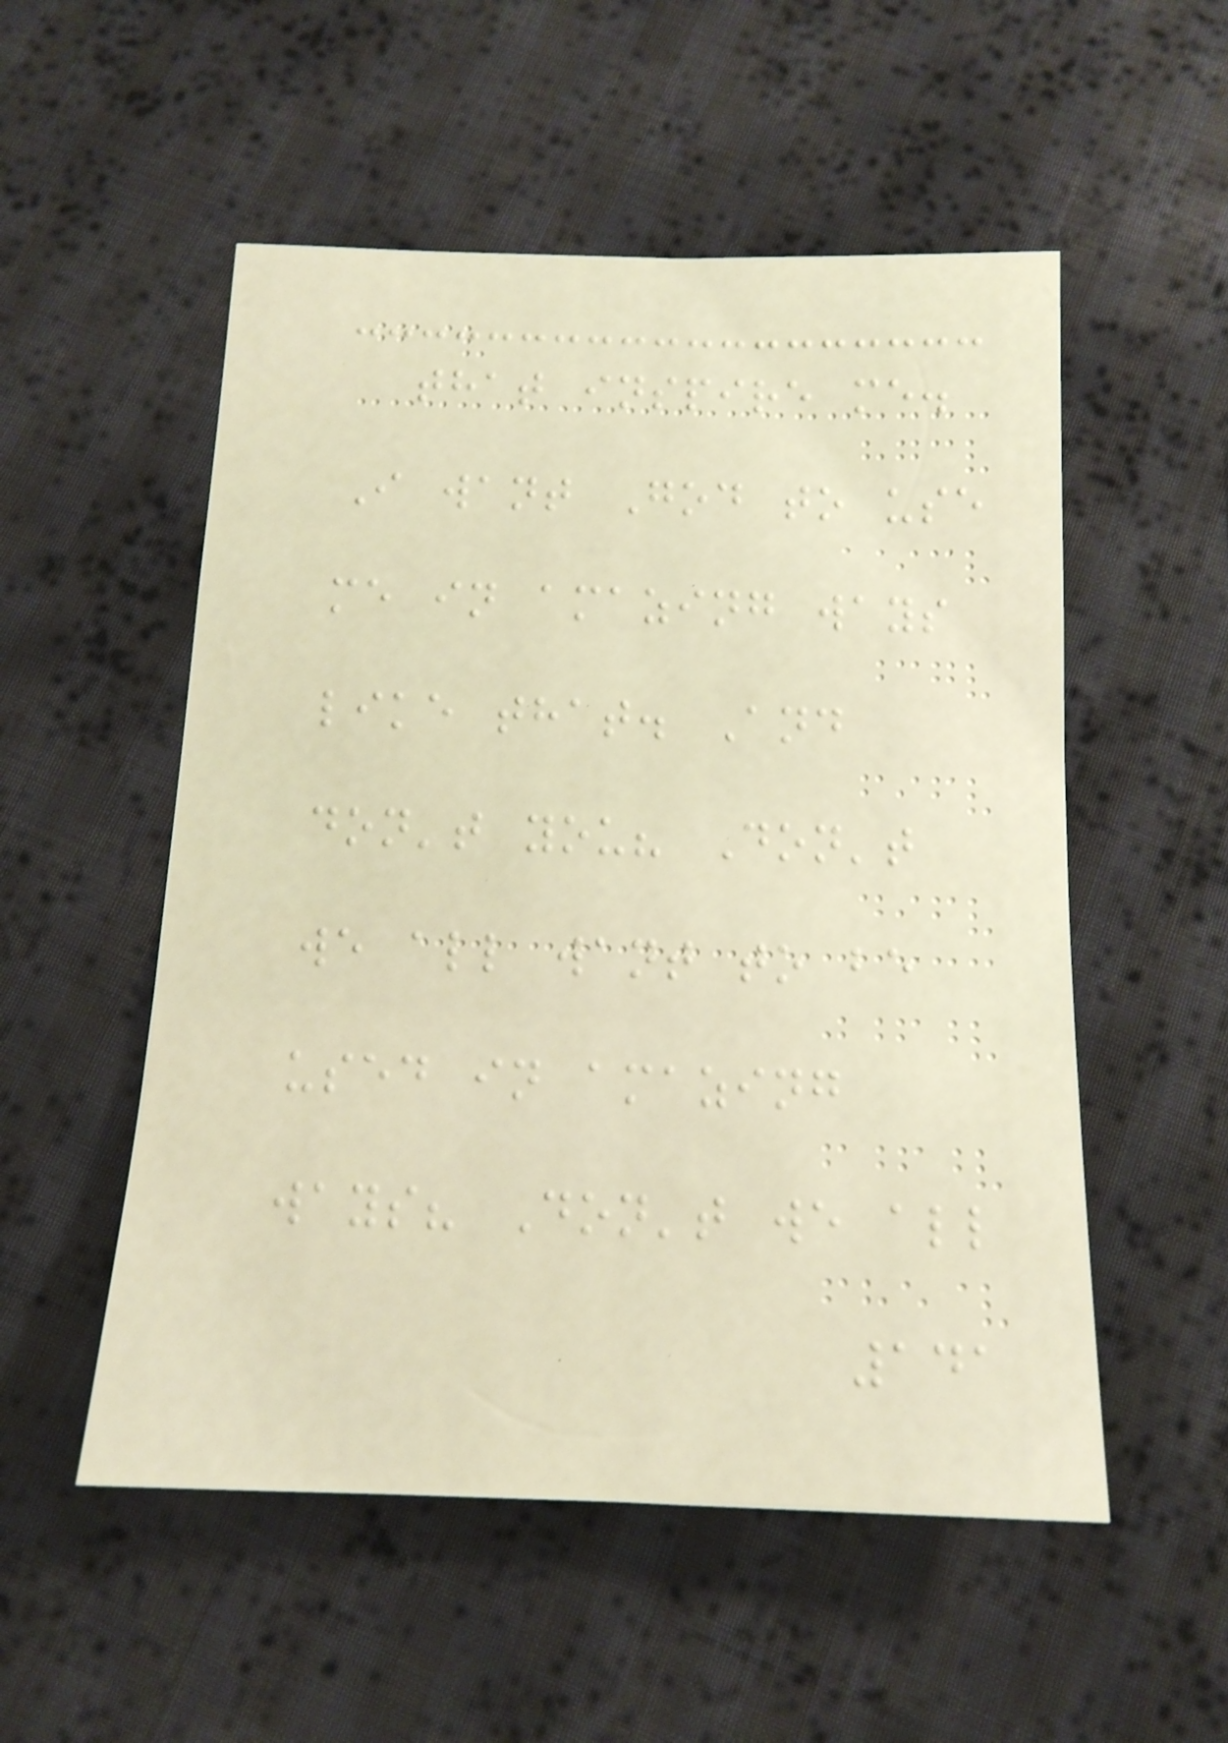that inspire me.
I want God to use
me in amazing ways
like that. And
don't you? Don't
we all want to be
used in amazing
ways? Don't we all
141
